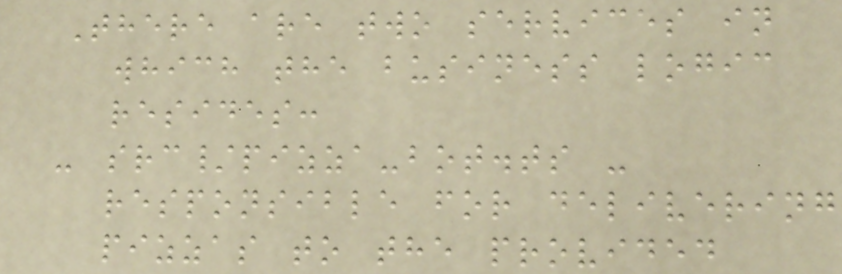There are two services in
which the business logic
resides:
- src/pizza-bot.ts -
responsible for delivering
pizzas to the provided
